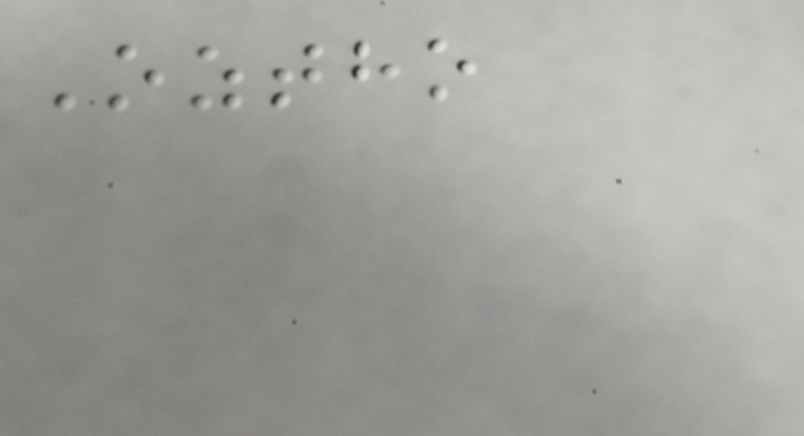Oztho
